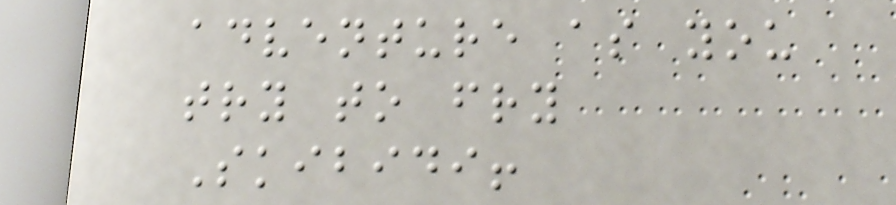adventure as you
try to fry
Skibidi!
